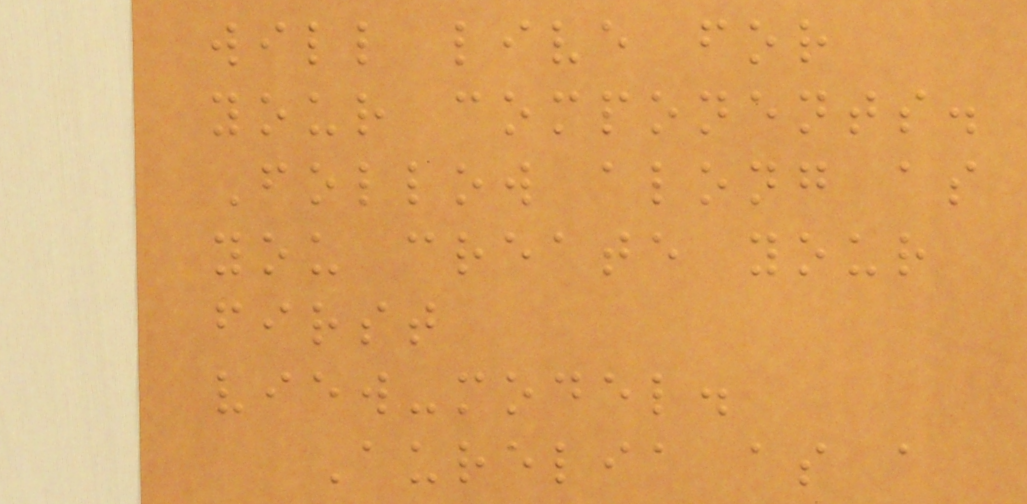will live for
your components.
Follow along as
you create your
first
view-model.
Aurelia as a
